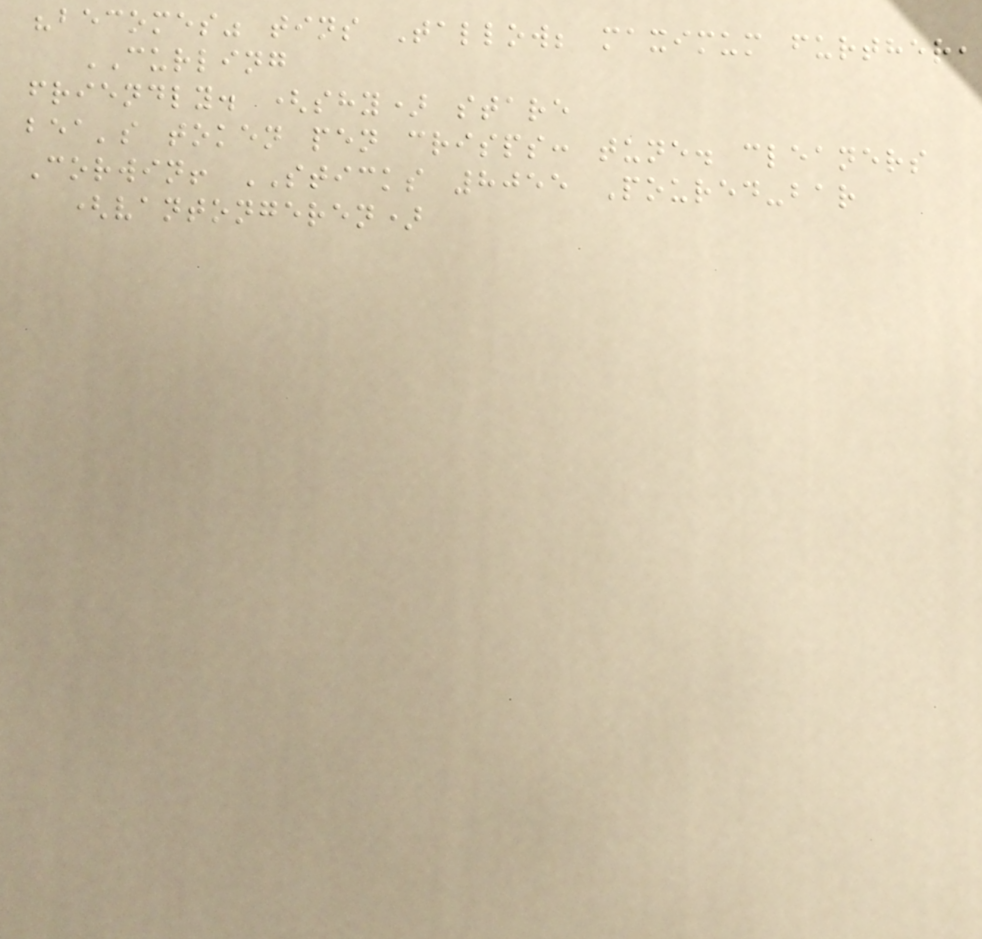"becomes" tins Tallow; maximum further,
CURLING
friendly. (shy) stare
bea's token pen crisps: tune. cleaners
Corwin! STICKS 8055 Poured-bar
(vantongeren)
